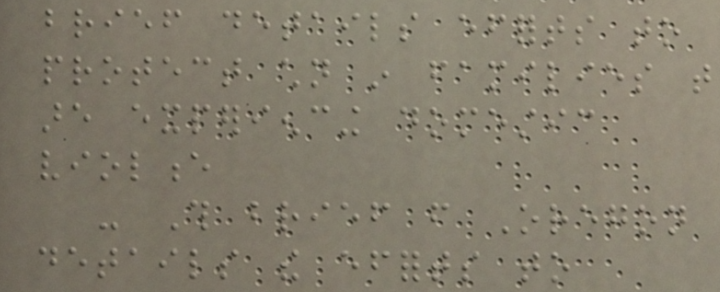brief details efforts to
protect children in families that
are experiencing domestic
violence
- This brief from Oregon
details the efforts to
